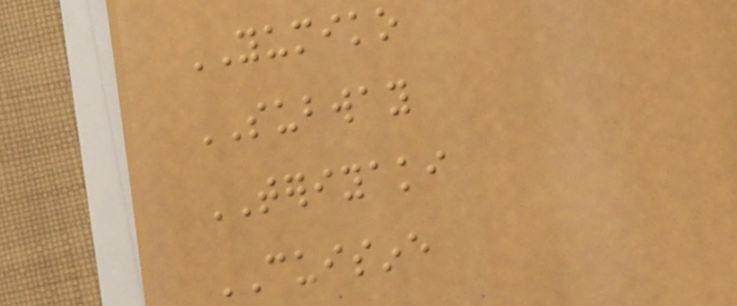YUMIKO
SUBWAY
TERIYAKI
CUISINE
